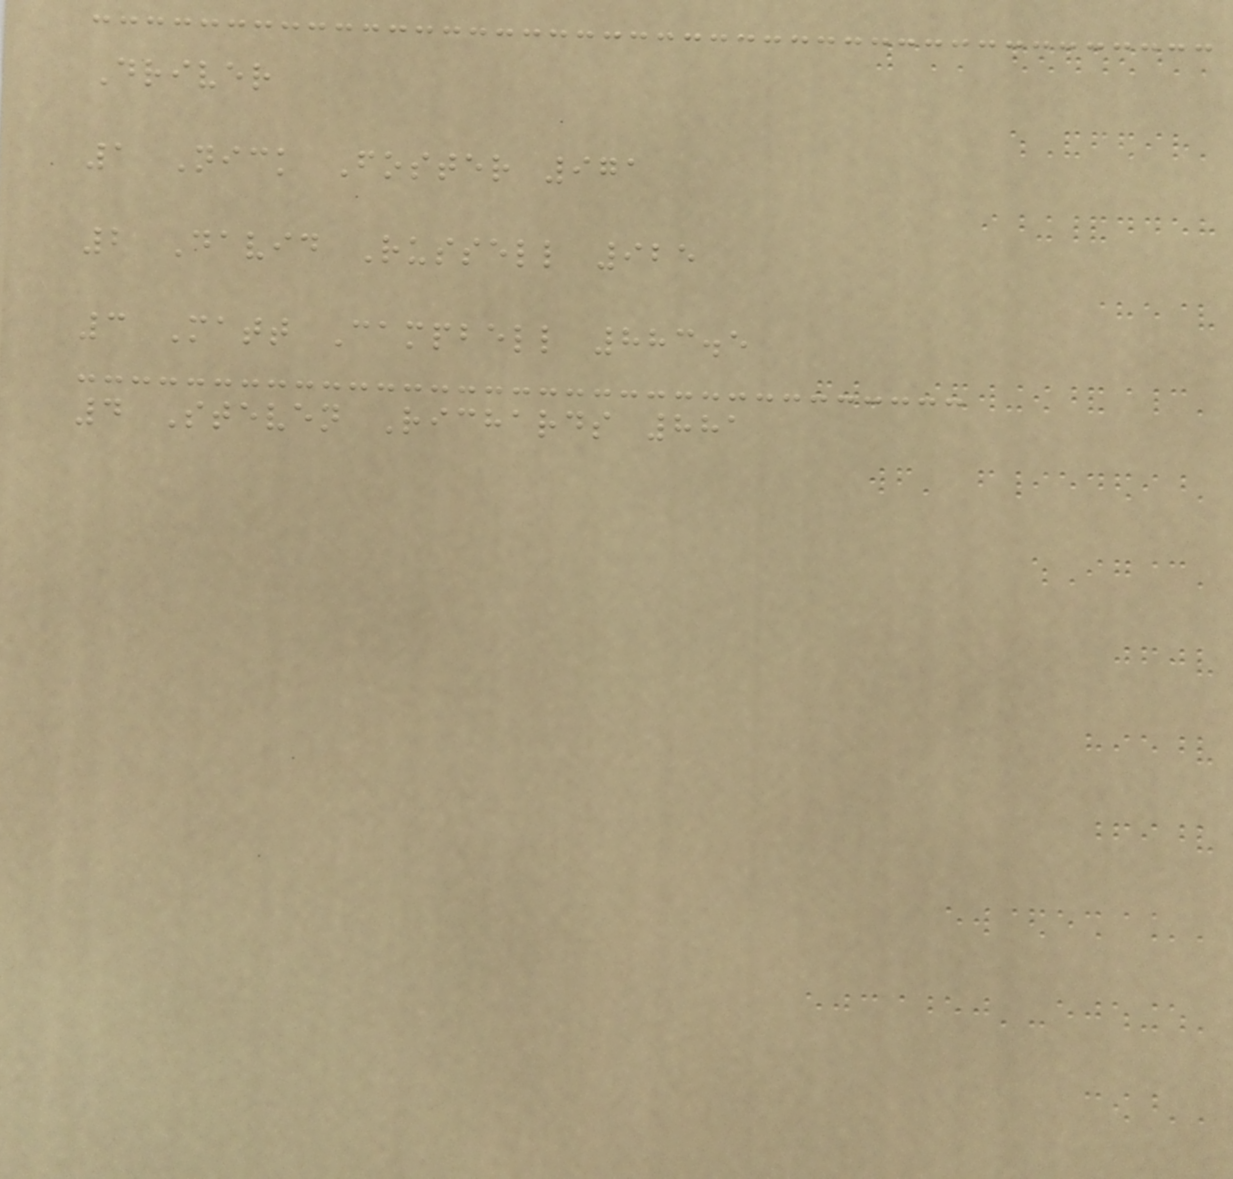Driver
1 Nick Foster 971
2 David Russell 925
3 Matt Campbell 883.5
4 Steven Richards 881
